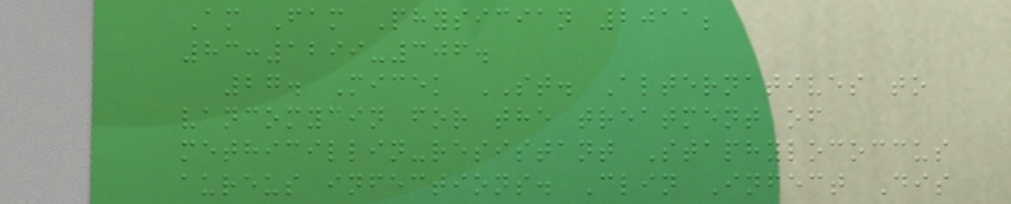Am Fam Physician 2011;
83:1299-306.
27. Micek ST. Alternatives to
vancomycin for the treatment of
methicillin-resistant Staphylococcus
aureus infections. Clin Infect Dis
